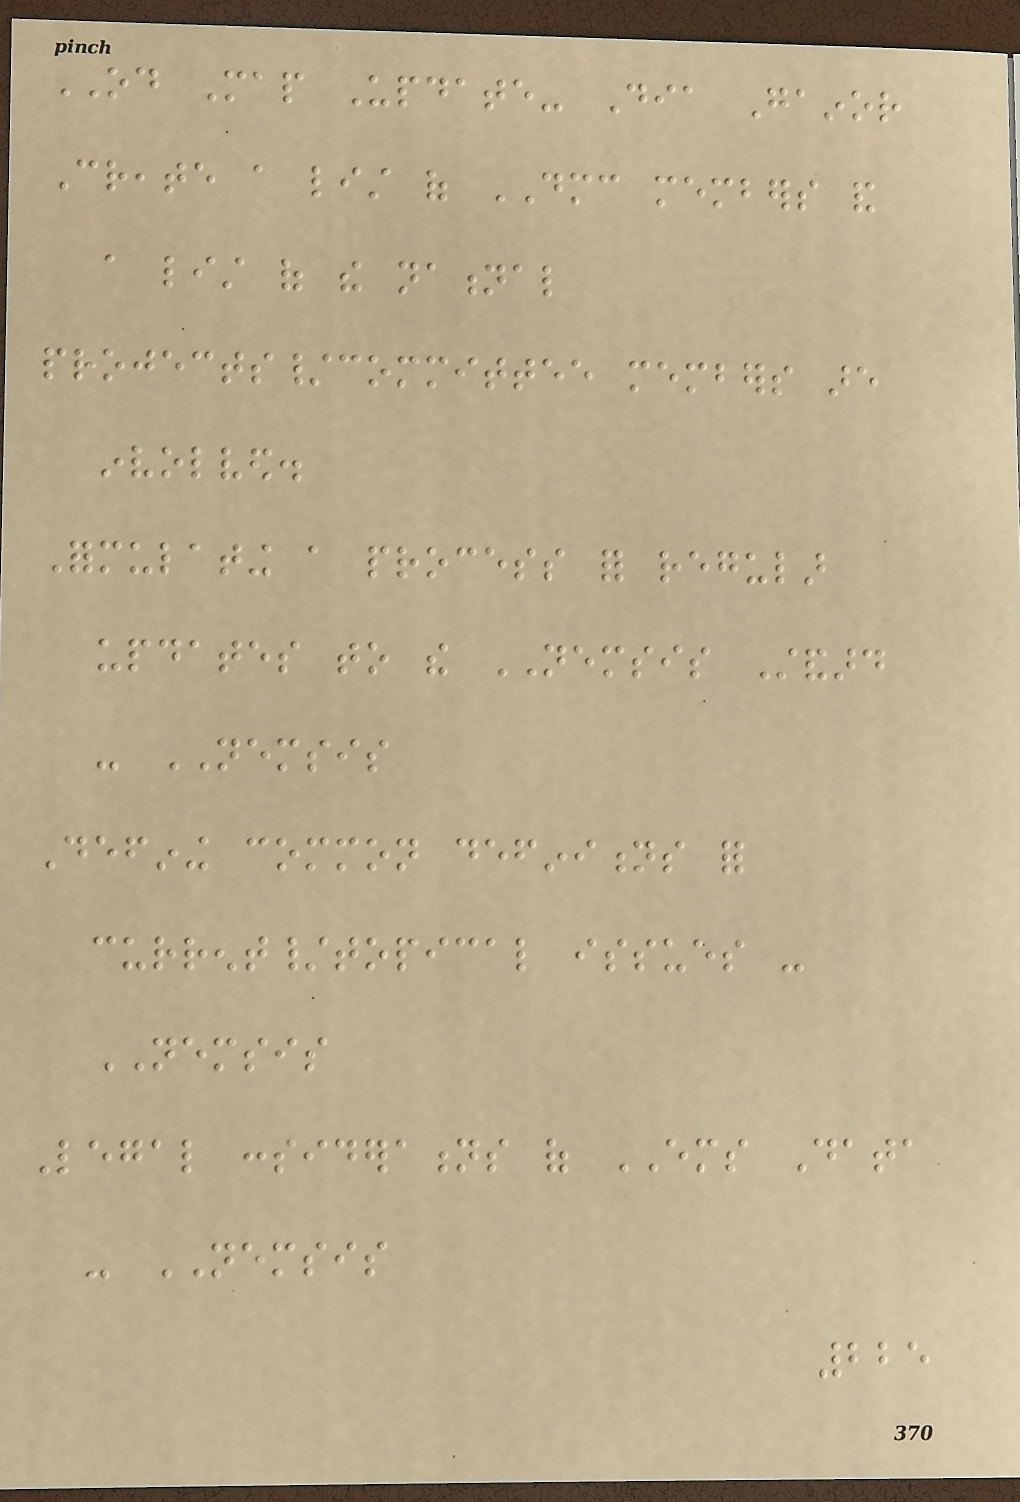OD Map Update- Dia Gainor
Create a list of DMC members and
a list of the national
projects/committee members are
involved.
Formulating a process for regular
updates to the NEMSIS Standard
- NEMSIS
Defining common definitions for
current/topical issues -
NEMSIS
Legal considerations of EMS Data
- NEMSIS
225
